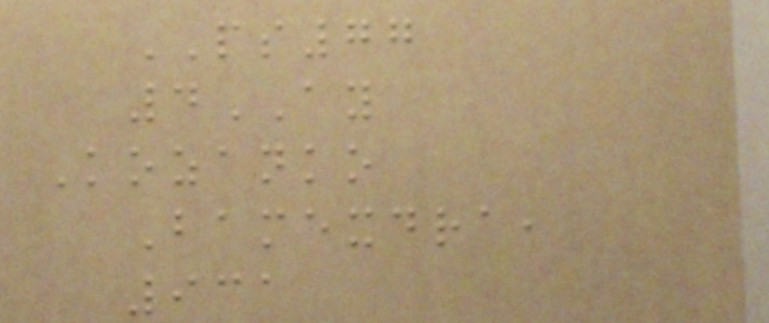PS77
4AY
Kozanko
Bamexdra,
931
